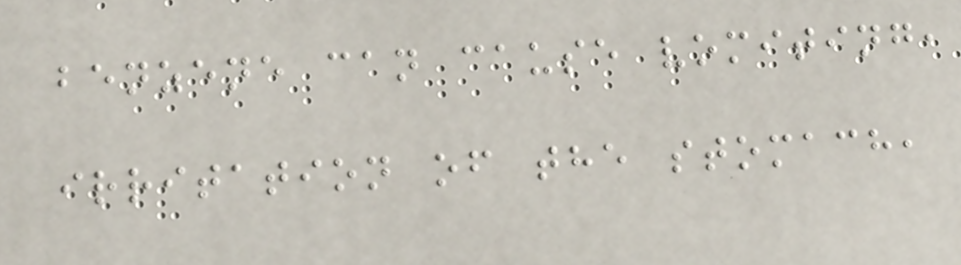benzene can cause vomiting,
irritation of the stomach,
